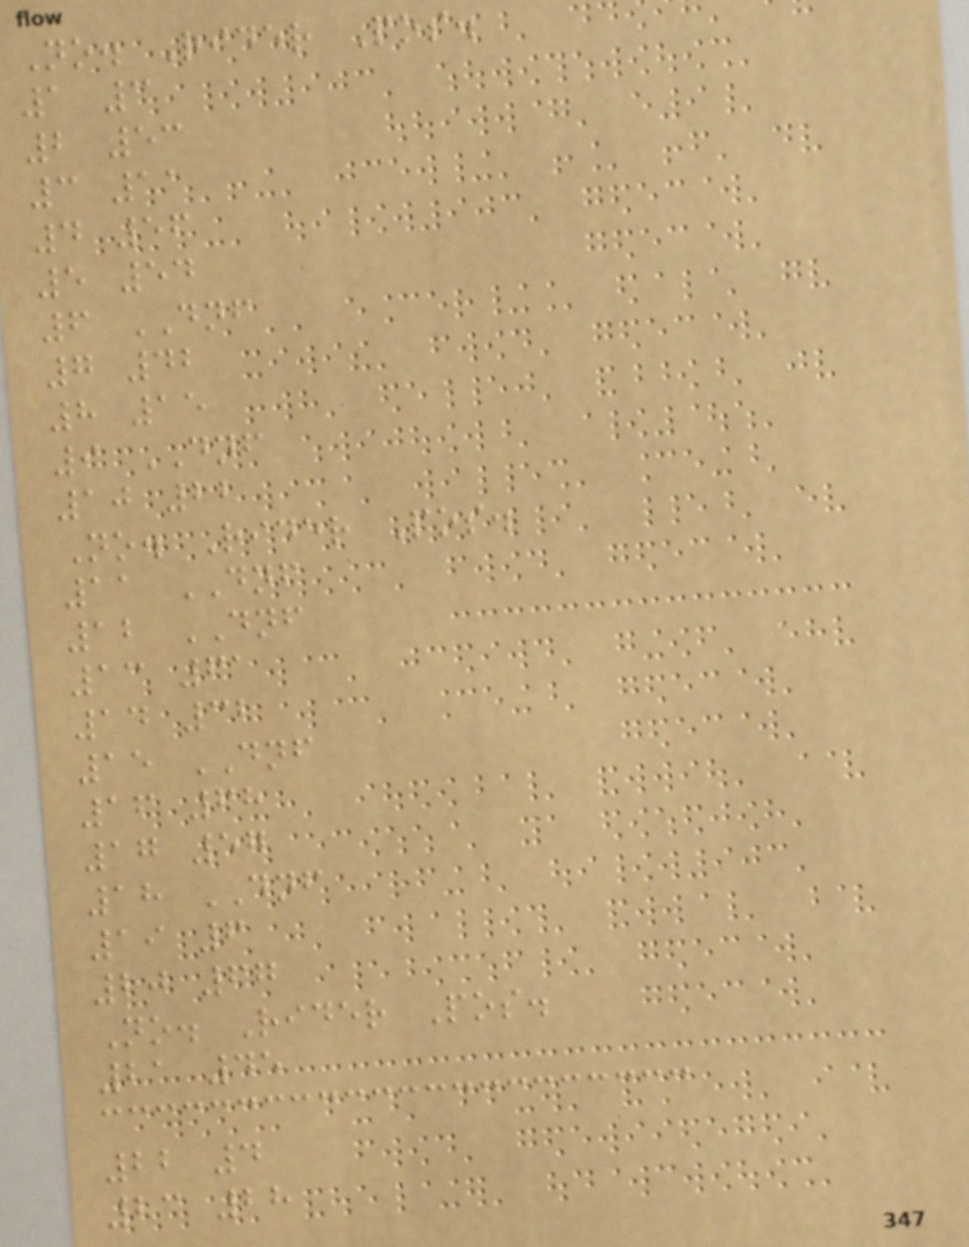No. Rider Pos.
1 3
2 53
3 11
4 56
5 54
6 DNF
7 42
8 15
9 DNF
10 22
No. Rider Pos.
11 DNF
12 DNF
13 61
14 32
15 DNF
16 68
17 57
18 DNF
19 6
20 67
No. Rider Pos.
21 45
22 4
23 28
